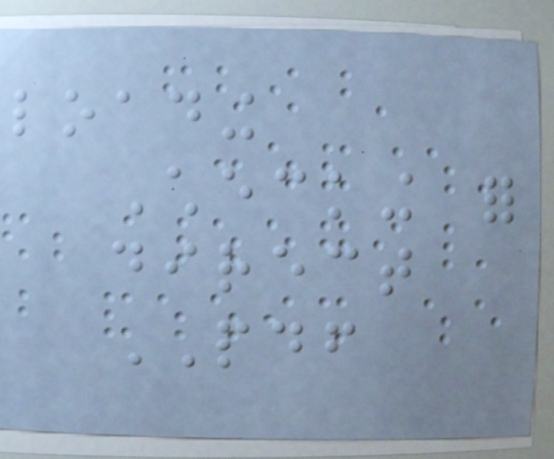loading
Checking for
direct
PDF
